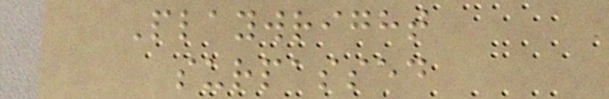Playwright
surpassed
